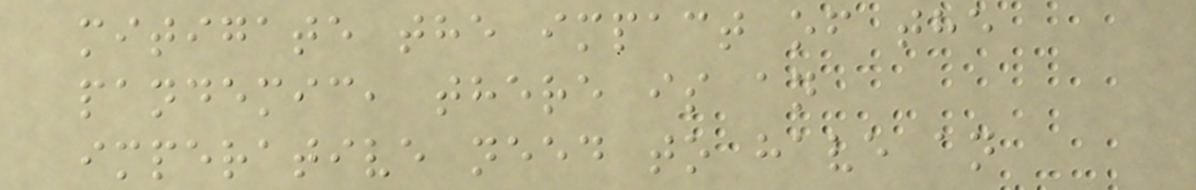mitigate the impact of the
pandemic, there is an
imperative need to have an
